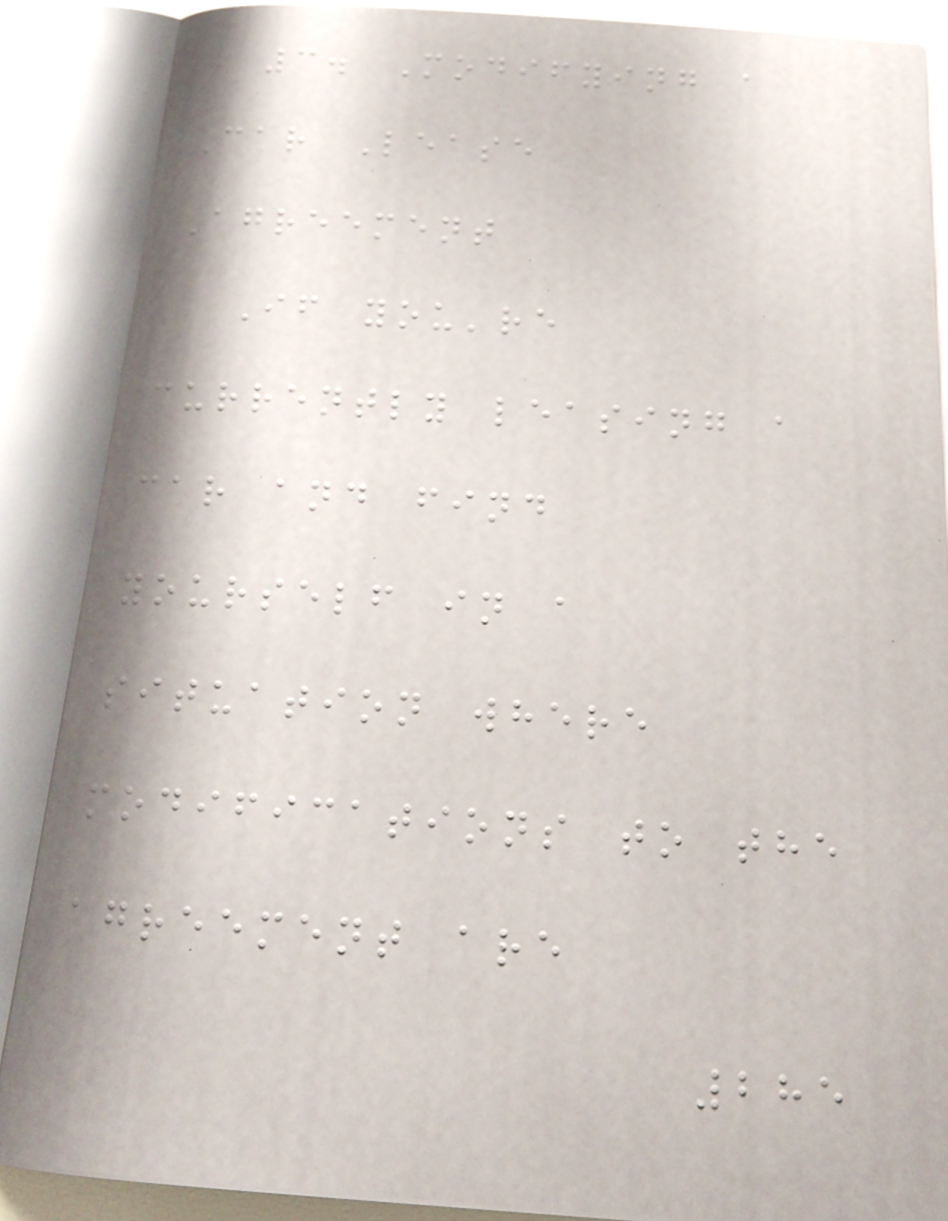3. Modifying a
Car Lease
Agreement
If you're
currently leasing a
car and find
yourself in a
situation where
modifications to the
agreement are
285
